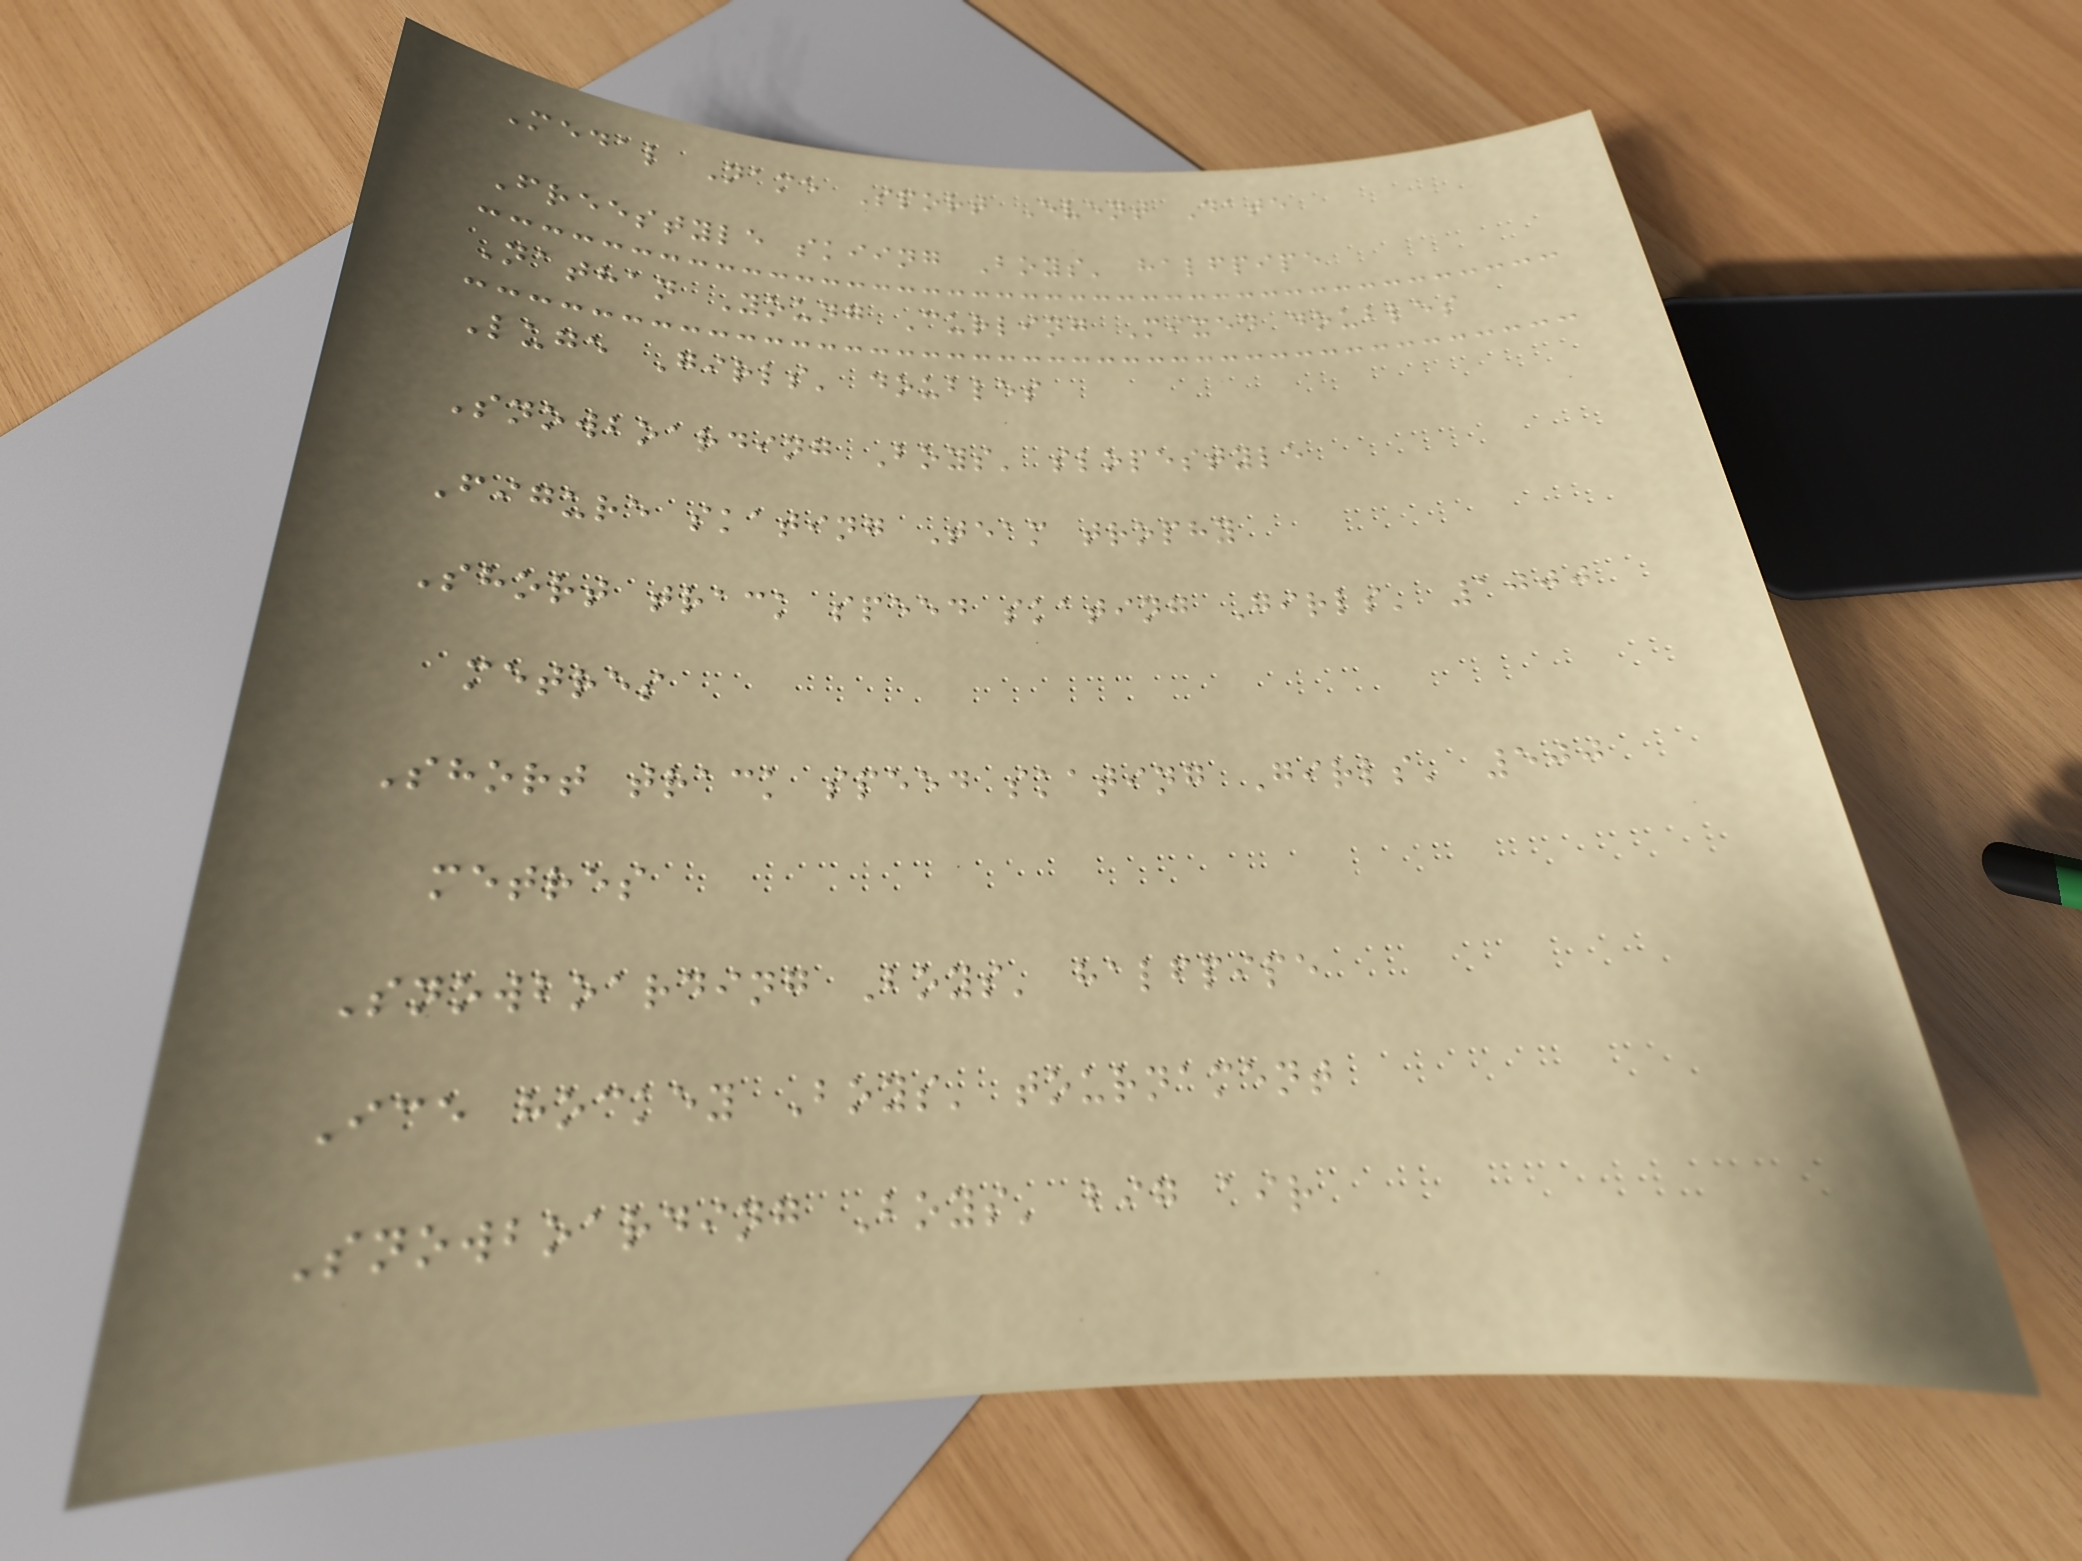Medal Name Sport Event Date
Freestyle skiing Boys' halfpipe
Nathan Young Curling Mixed doubles
Luge Girls' doubles
Snowboarding Boys' slopestyle
Figure skating Team trophy
Short track speed skating Girls' 1000
metres
Short track speed skating Girls' 500
metres
Snowboarding Boys' halfpipe
Ice hockey Boys' tournament
Snowboarding Boys' big air
